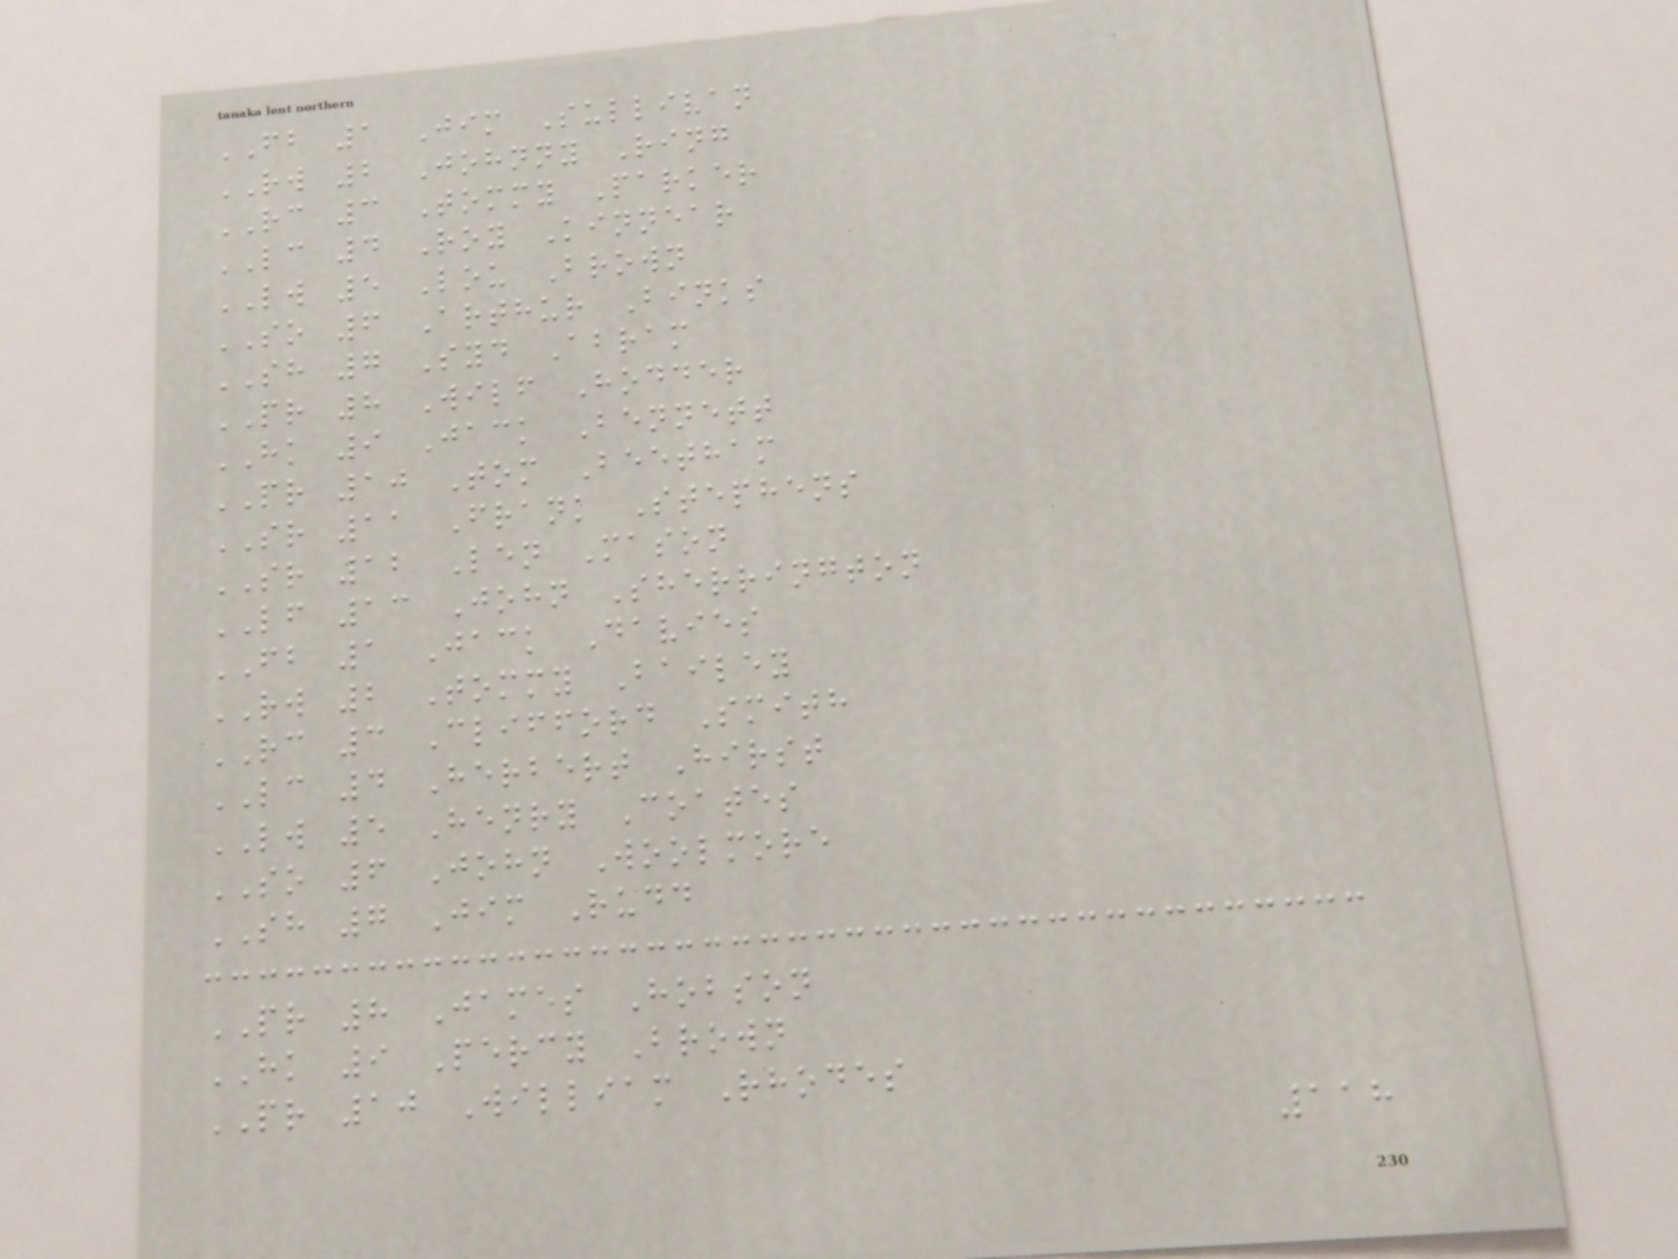FB 1 Jim Sullivan
RW 2 Johnny Ring
RC 3 Tommy Parker
LC 4 Roy Kinnear
LW 5 Lou Brown
SO 6 Arthur Binks
SH 7 Syd Abram
PR 8 Wilf Hodder
HK 9 Jack Bennett
PR 10 Tom Beetham
SR 11 Frank Stephens
SR 12 Len Mason
LF 13 John Sherrington
FB 1 Jack Davies
RW 2 Tommy Bailey
RC 3 Clifford Smith
LC 4 Herbert Hirst
LW 5 Henry Coates
SO 6 John Woolmore
SH 7 Jim Rudd
PR 8 James Hobson
HK 9 Percy Brown
PR 10 William Rhodes
118
